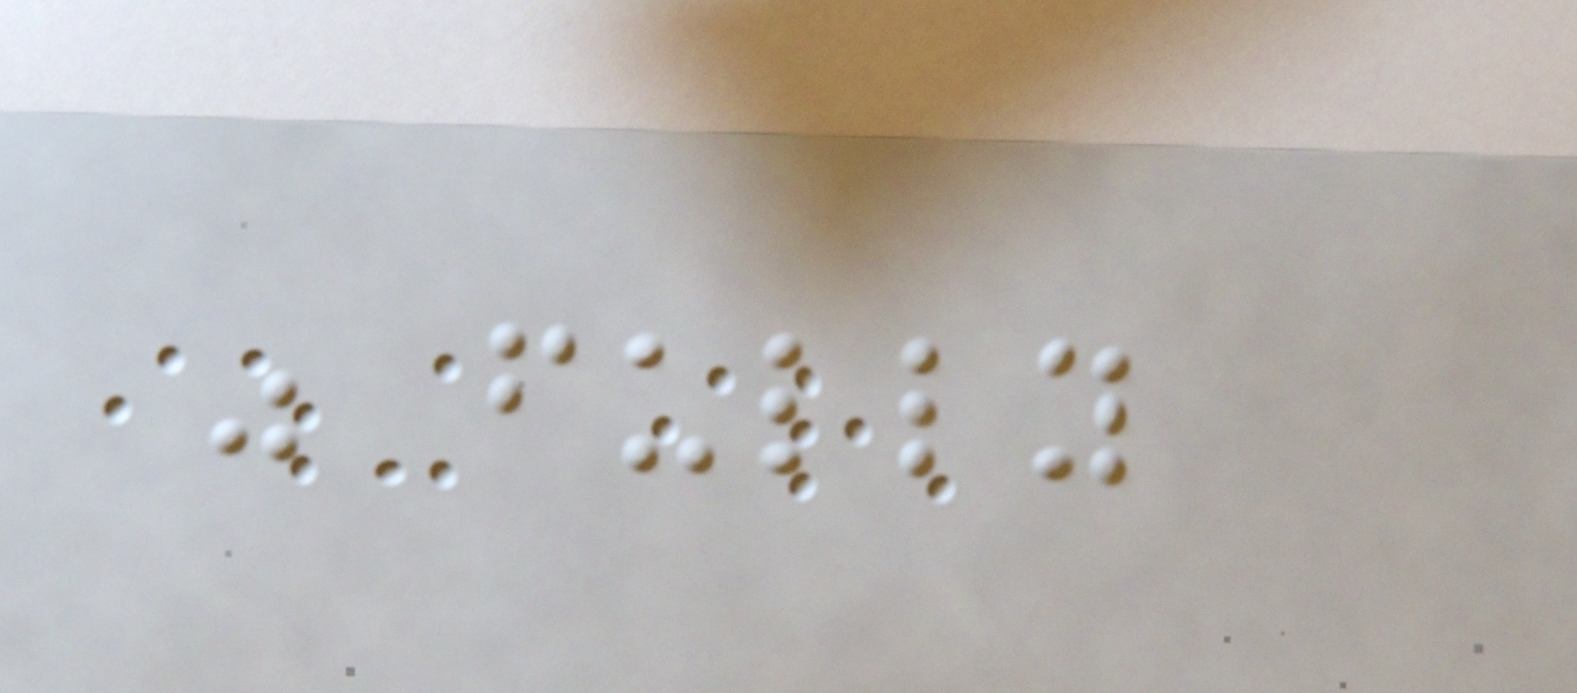was fully
